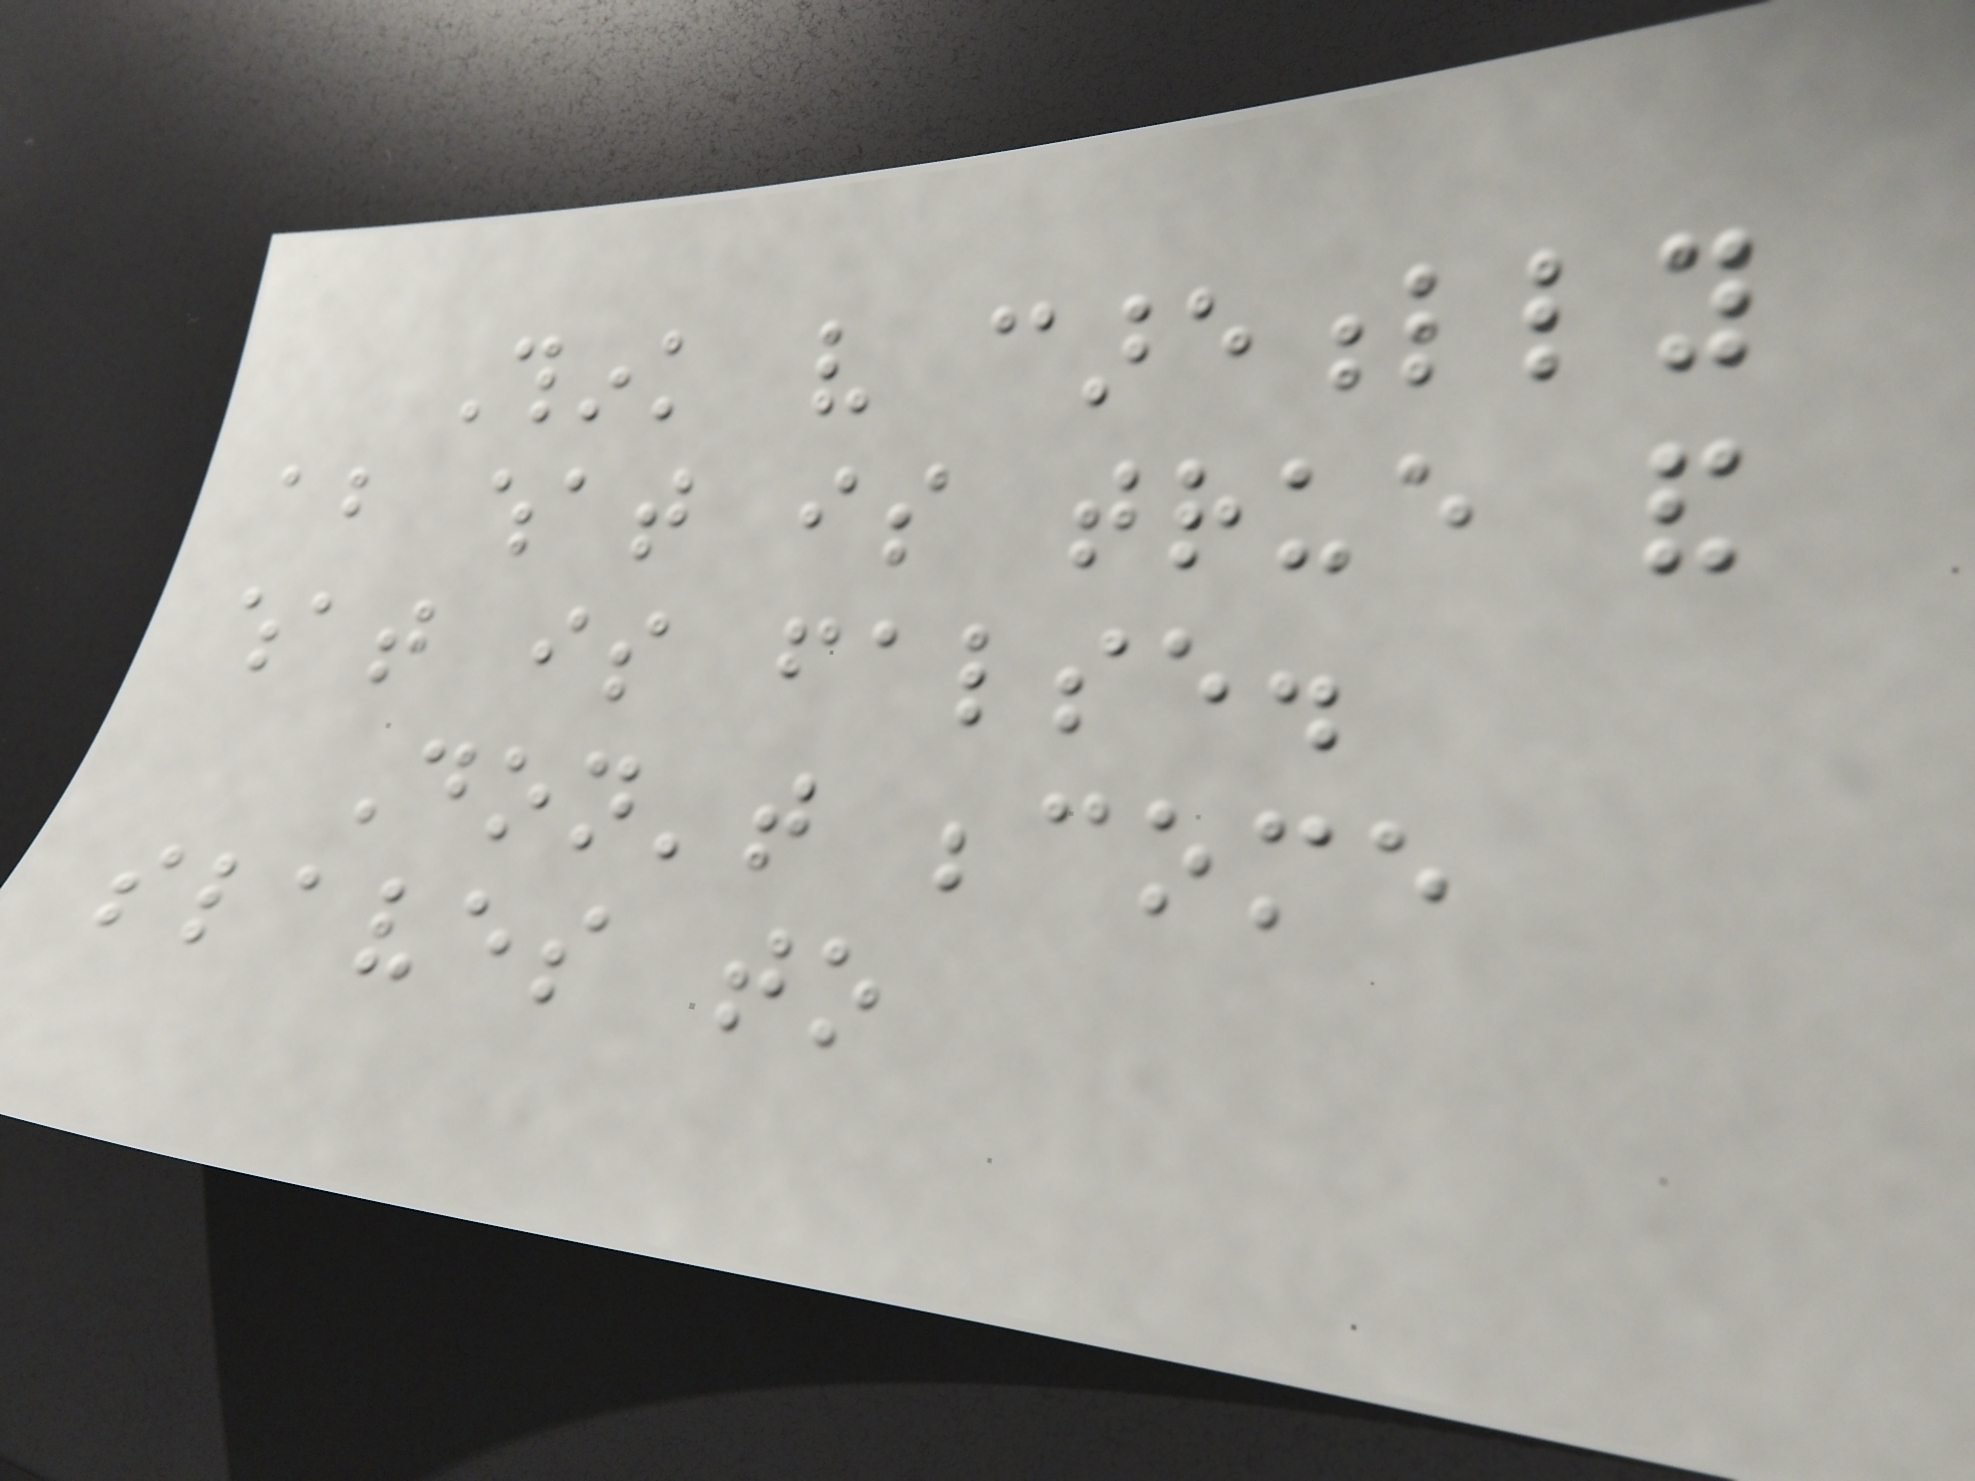Think very carefully
about what is true and
what is false.
Don't become
slaves to
